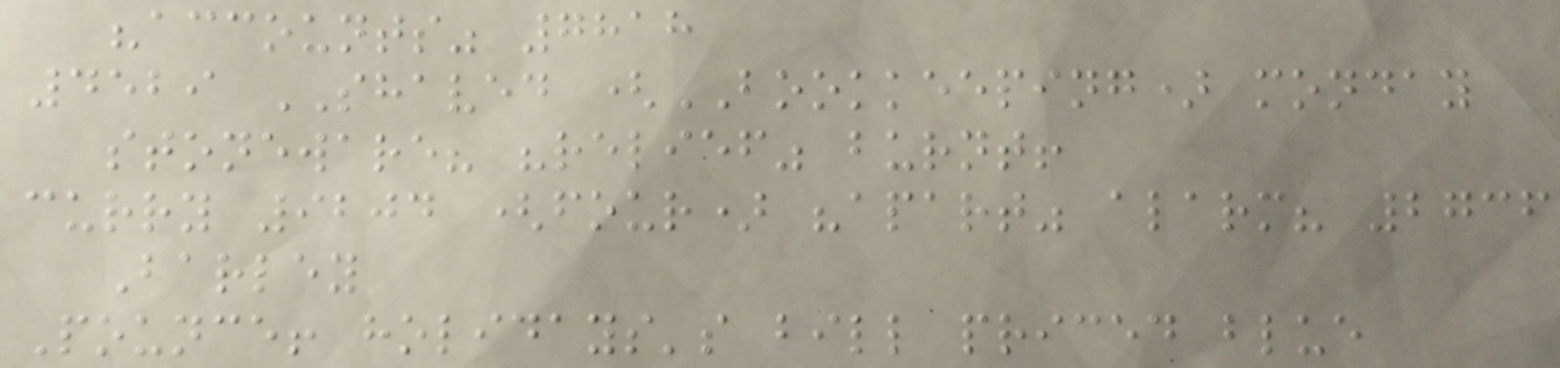"accounts" 7818
4529 SHAVED (BOOKKEEPING) monday
stoneware? "relief" burnt!
curry 9204 (four) "apart" alarm? 2736
Barley
Pounce! holidays's bill priced blue
